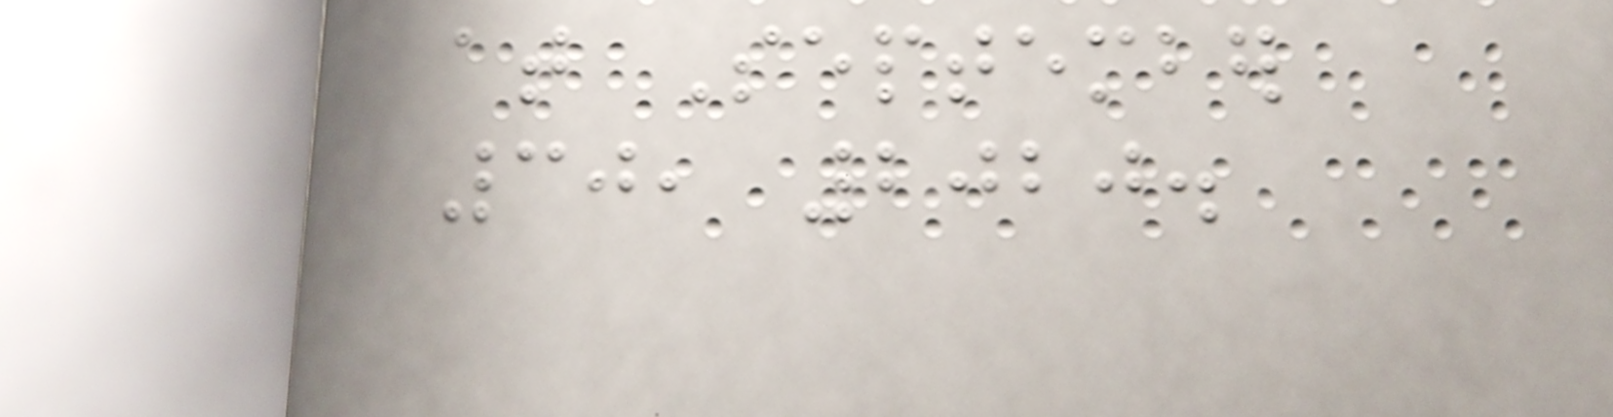at September
30, 2020.
